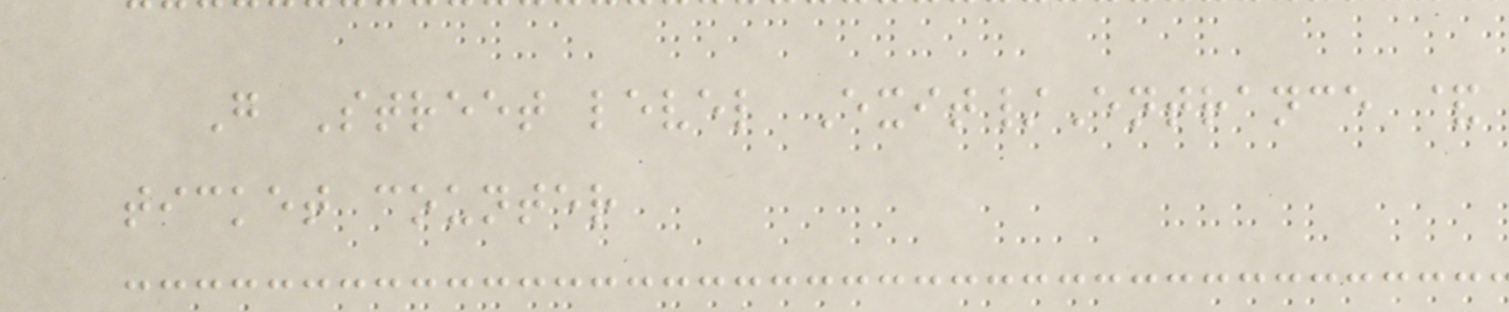G Street level Exit/Entrance &
ticket counter
